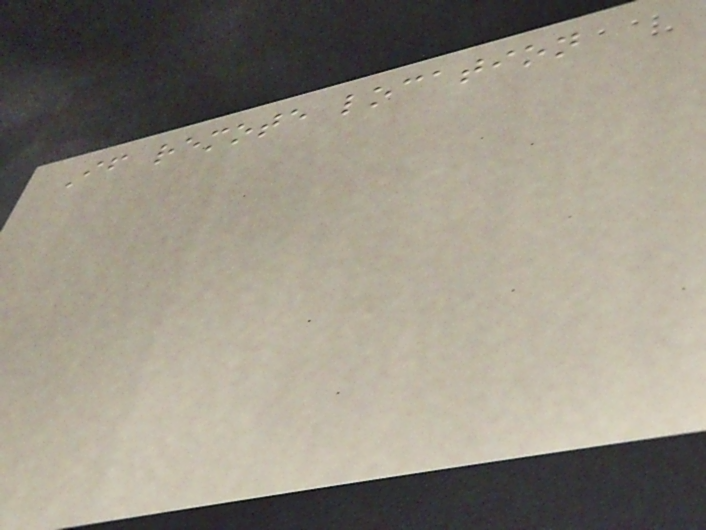If remote location
